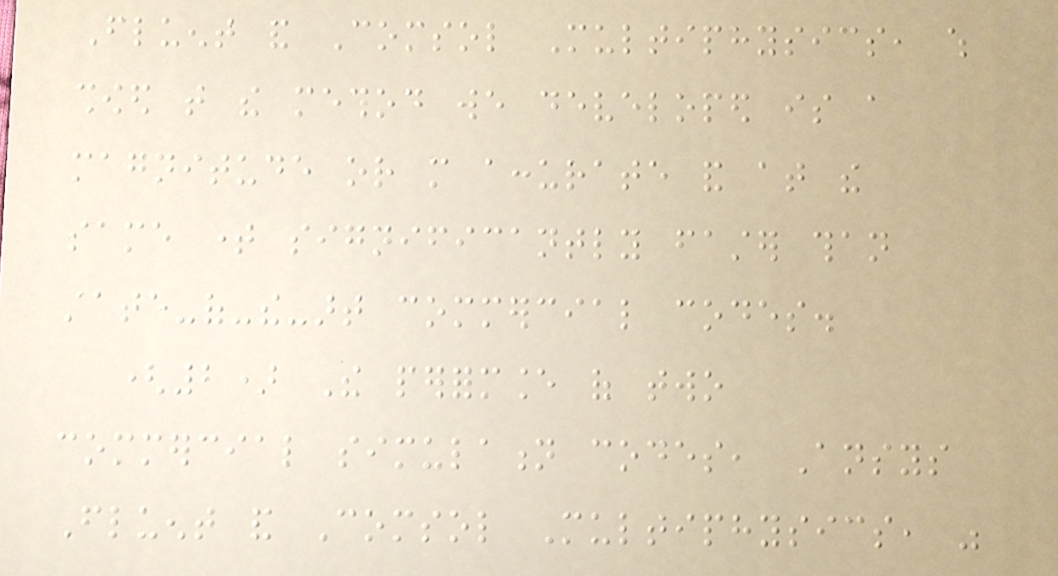Fluent and Comsol Multiphysics, which
showed that the method we developed is a
magnitude or more accurate and at the
same time significantly faster than
state-of-the-art commercial codes.
(2) The performance of two
commercial simulation codes, Ansys
Fluent and Comsol Multiphysics, was
